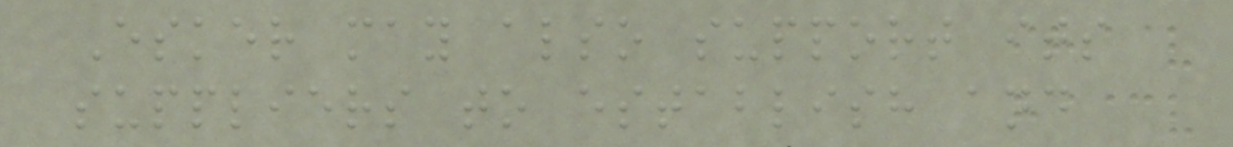Esker may also support its
suppliers to establish and
